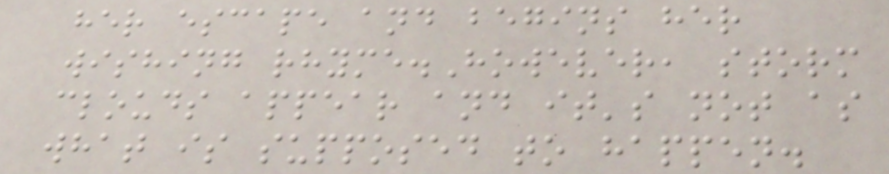her escape and begins her
wishing rhyme.However, storm
clouds appear and it's not as
what is supposed to happen.
